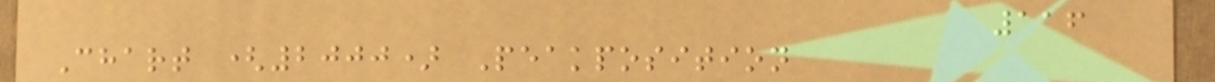116
Chart (2000) Peakposition
